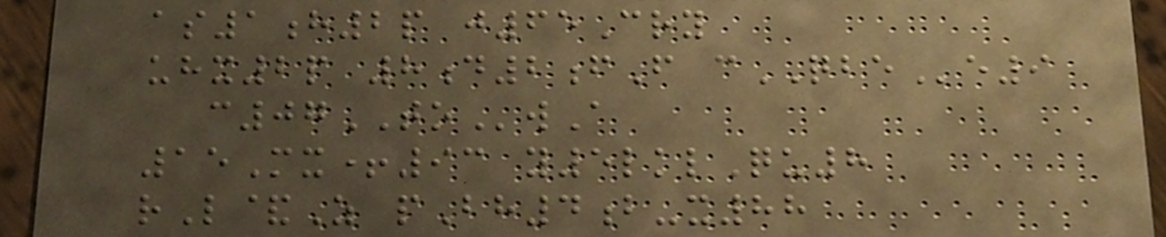as1h2p j65Cry
uhx2p 8d2fF cQBEe9
c07TOwA
15Mx+93 y5lklQu8
rL&Z pBh4b-x88
